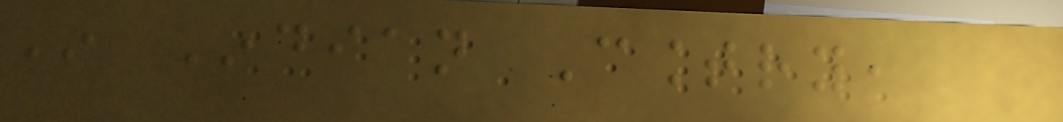In Indian Country,
